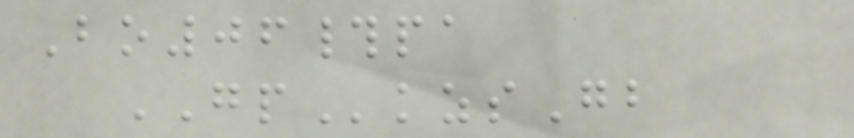Bo06#pa
GPkzsGb
